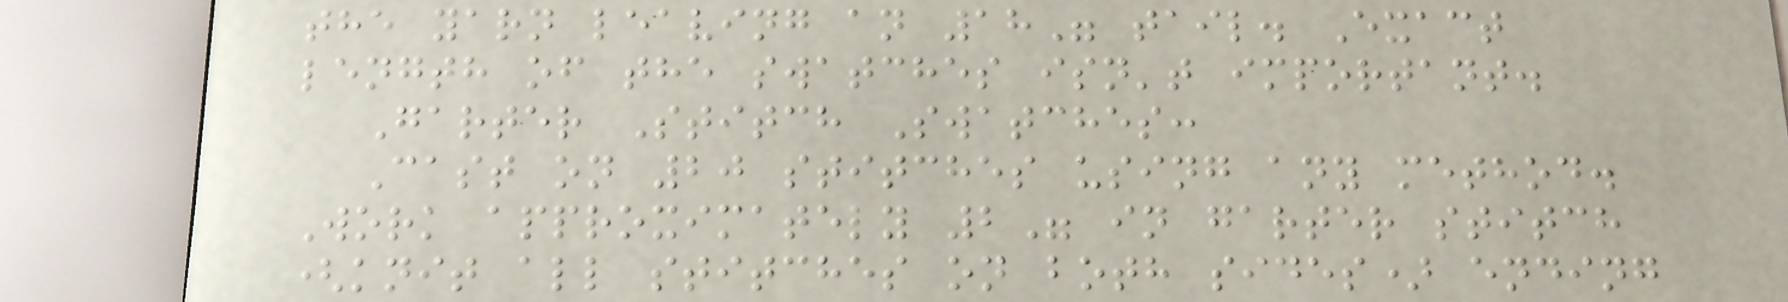the yarn leaving an 18" tail. Exact
length of the swatches isn't important.
Garter Stitch Swatches:
Cast on 20 stitches using any method.
Work approximately 2" in garter stitch
(knit all stitches on both sides) ending
